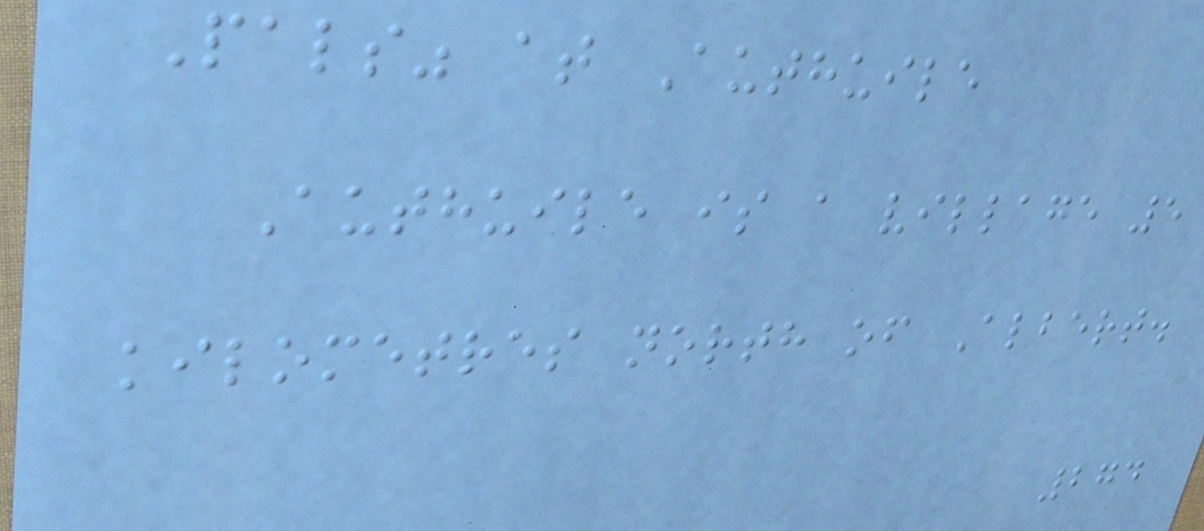Pals" at Authuile
Authuile is a village 5
kilometres north of Albert.
274
